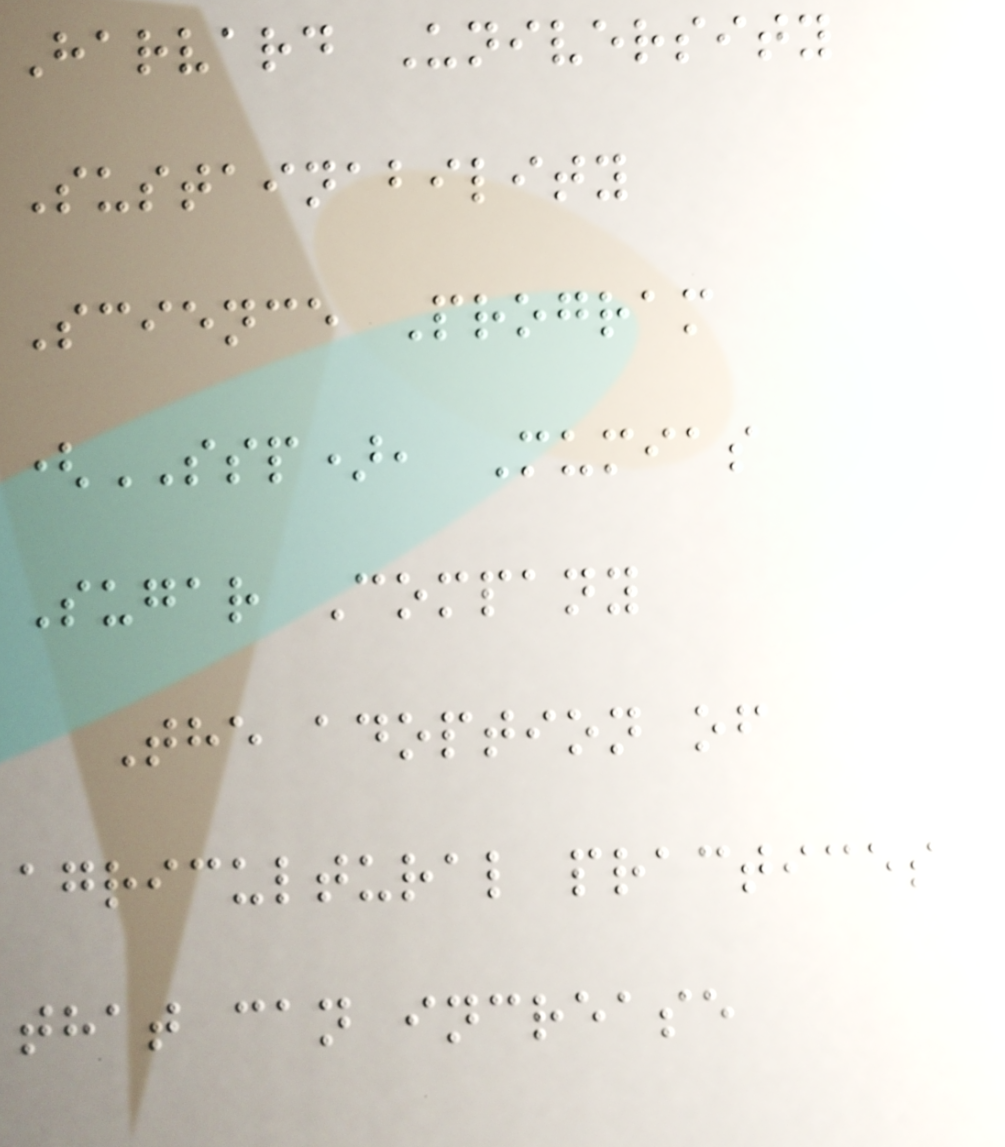Harvard University
Sustainability
Science Program
(SSP), Mumias
Sugar Company
The adoption of
agricultural practices
that can increase
